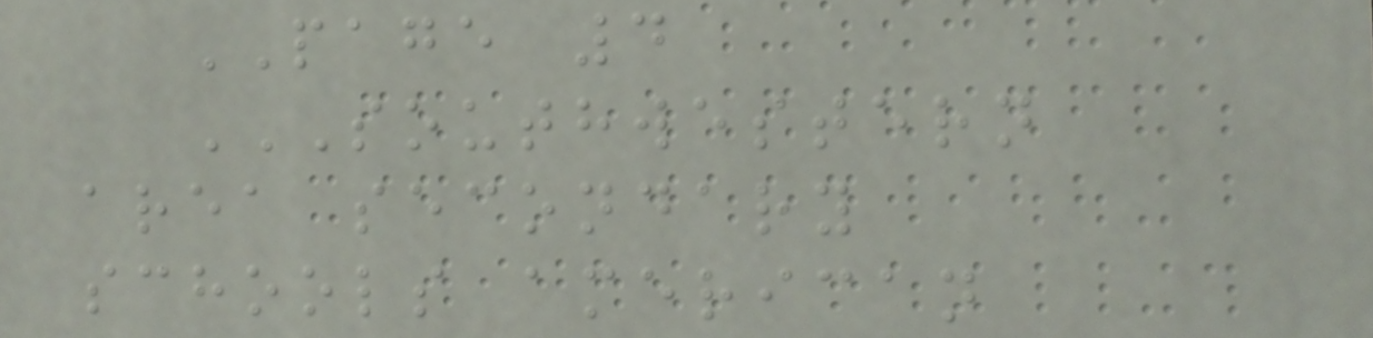PAGE 4
SOUTHWESTERN
AREA SECONDARY
SCHOOLS AMERICAN
